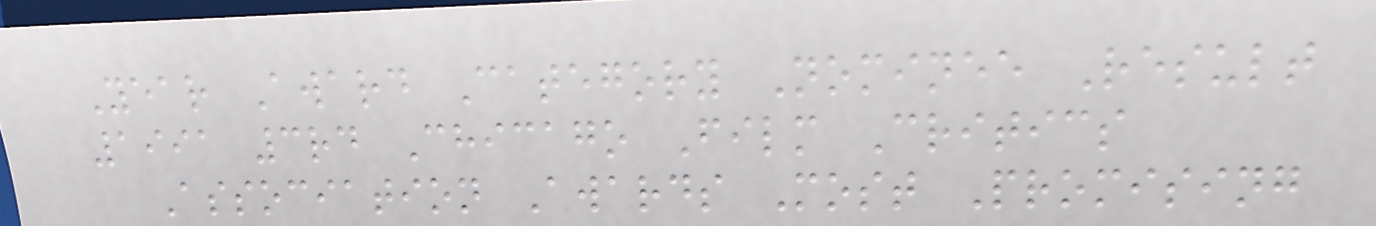Year Award Category Nominee Result
1991 3rd Chicago Film Critics
Association Awards Most Promising
